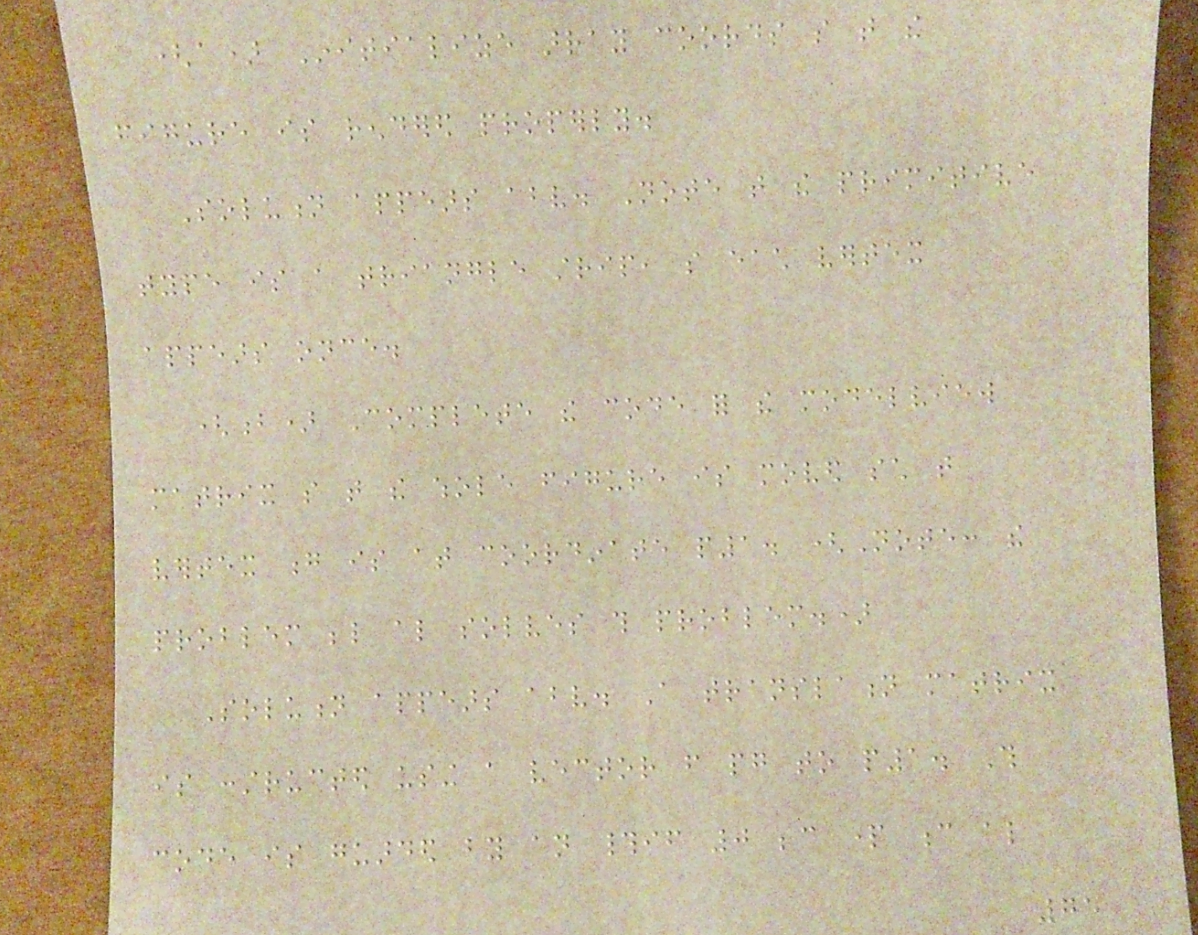(a) Initialize array coords so that the
figure is rendered properly.
Solution appears above. Note that the primitive
type is a triangle strip, so each vertex
appears once.
(b) Complete the code for the modelview
matrix so that the whole figure is moved such that
vertex g is at coordinate p1. (Note: the
problem below also solves this problem.)
Solution appears above. A translation matrix
is constructed using a vector from pg to p1. This
code is guarded by an #if 0 because part c also
75
